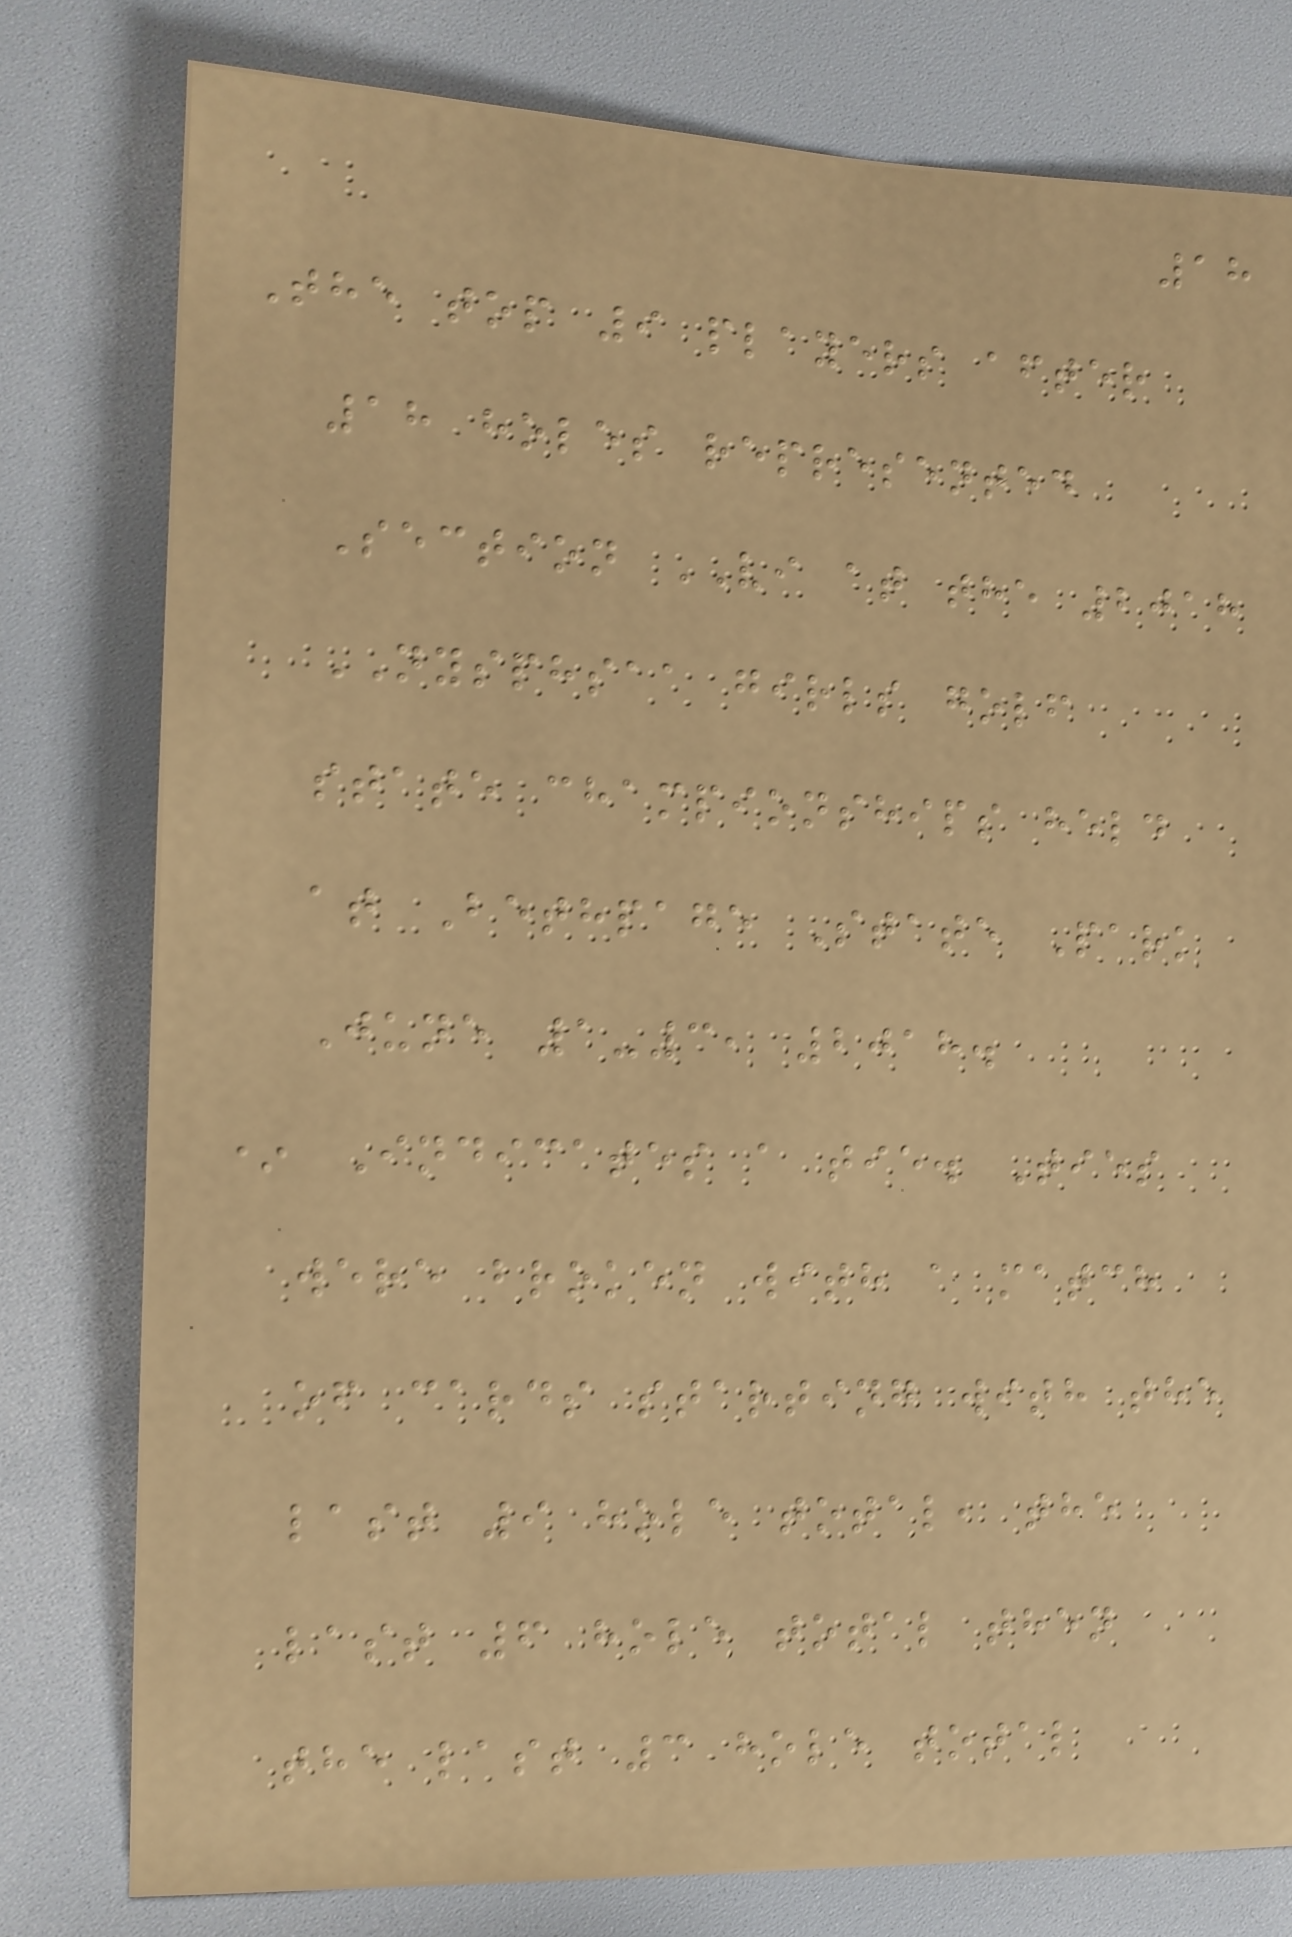18
The top 9 players after
18 holes represented
Section VI at the 2018
NYSPHSAA girls golf
state championships held
at Bethpage State Park
June 1-3, 2018.
* Indicates a tie. Ties
were broken with a match
of cards starting with the
last 9 hole total, the
last 6 hole total then
the last 3 hole total
